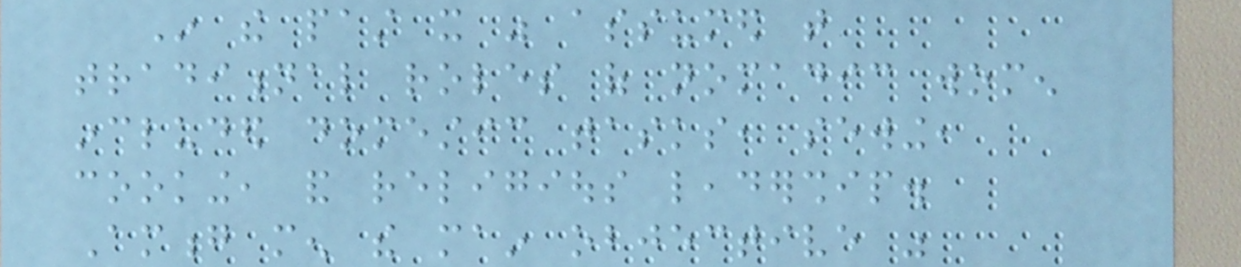In the past it was assumed that
traditional roles of nomadic women
included domestic tasks, sewing,
cooking, and religious leadership.
Among men the main objective was
